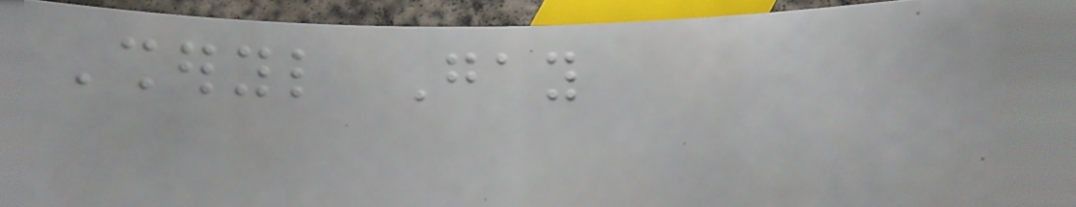Sheryl Gay
